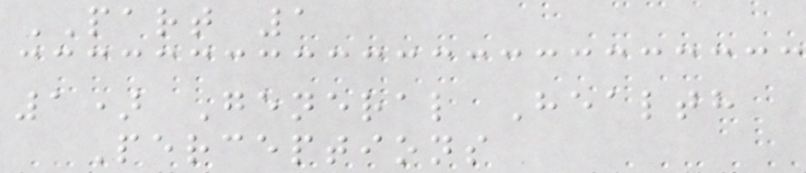PART 1
1) General Health
Perceptions
